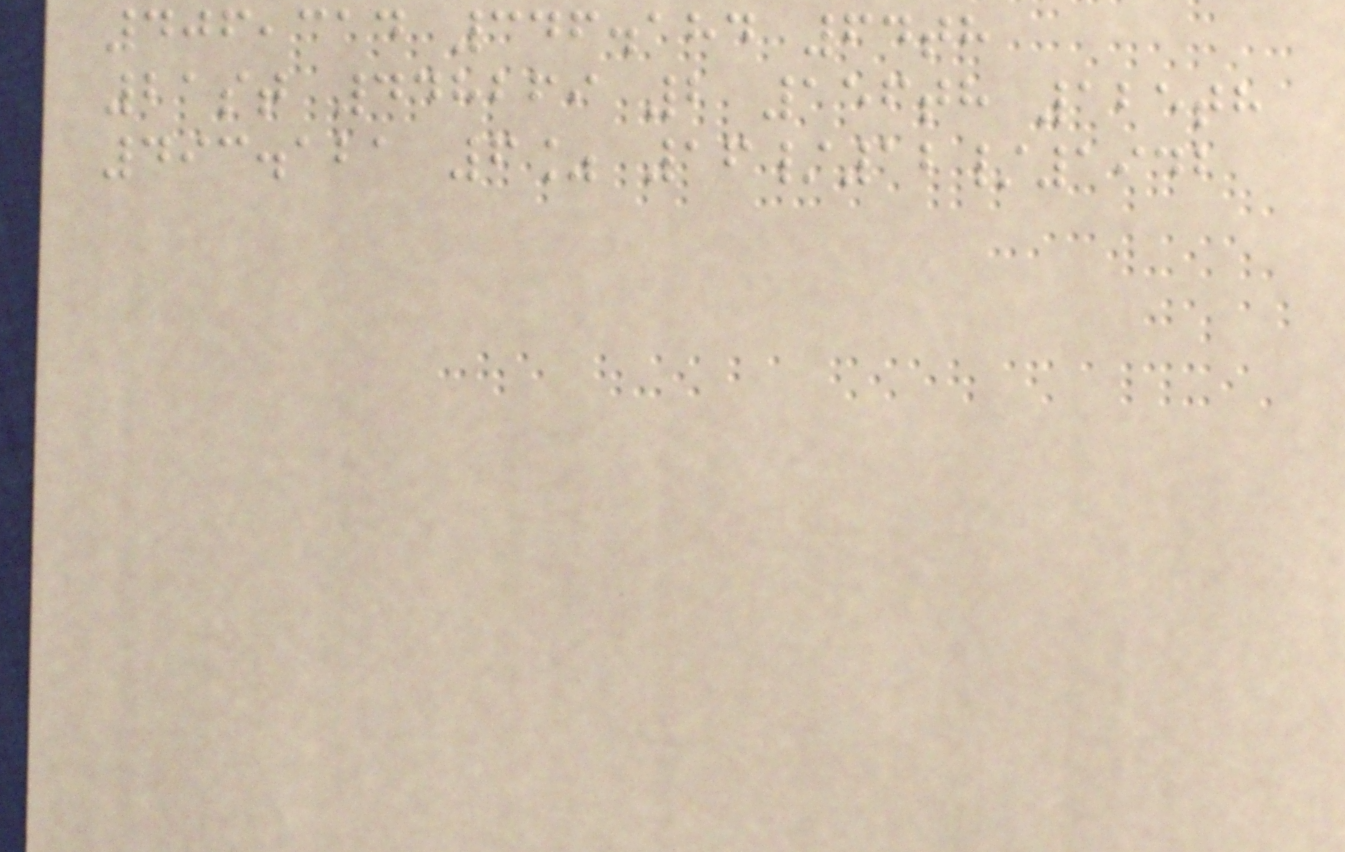406,314 346.184 64th
21st 448269 2 156th 125th
493.121 6% 16/12/1942
